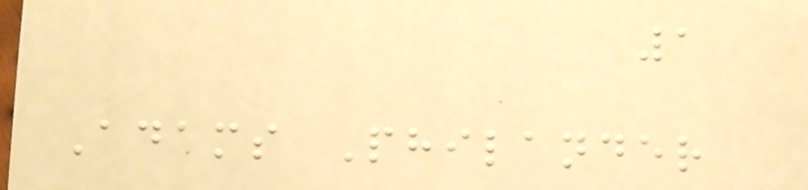1
Adams Philander
